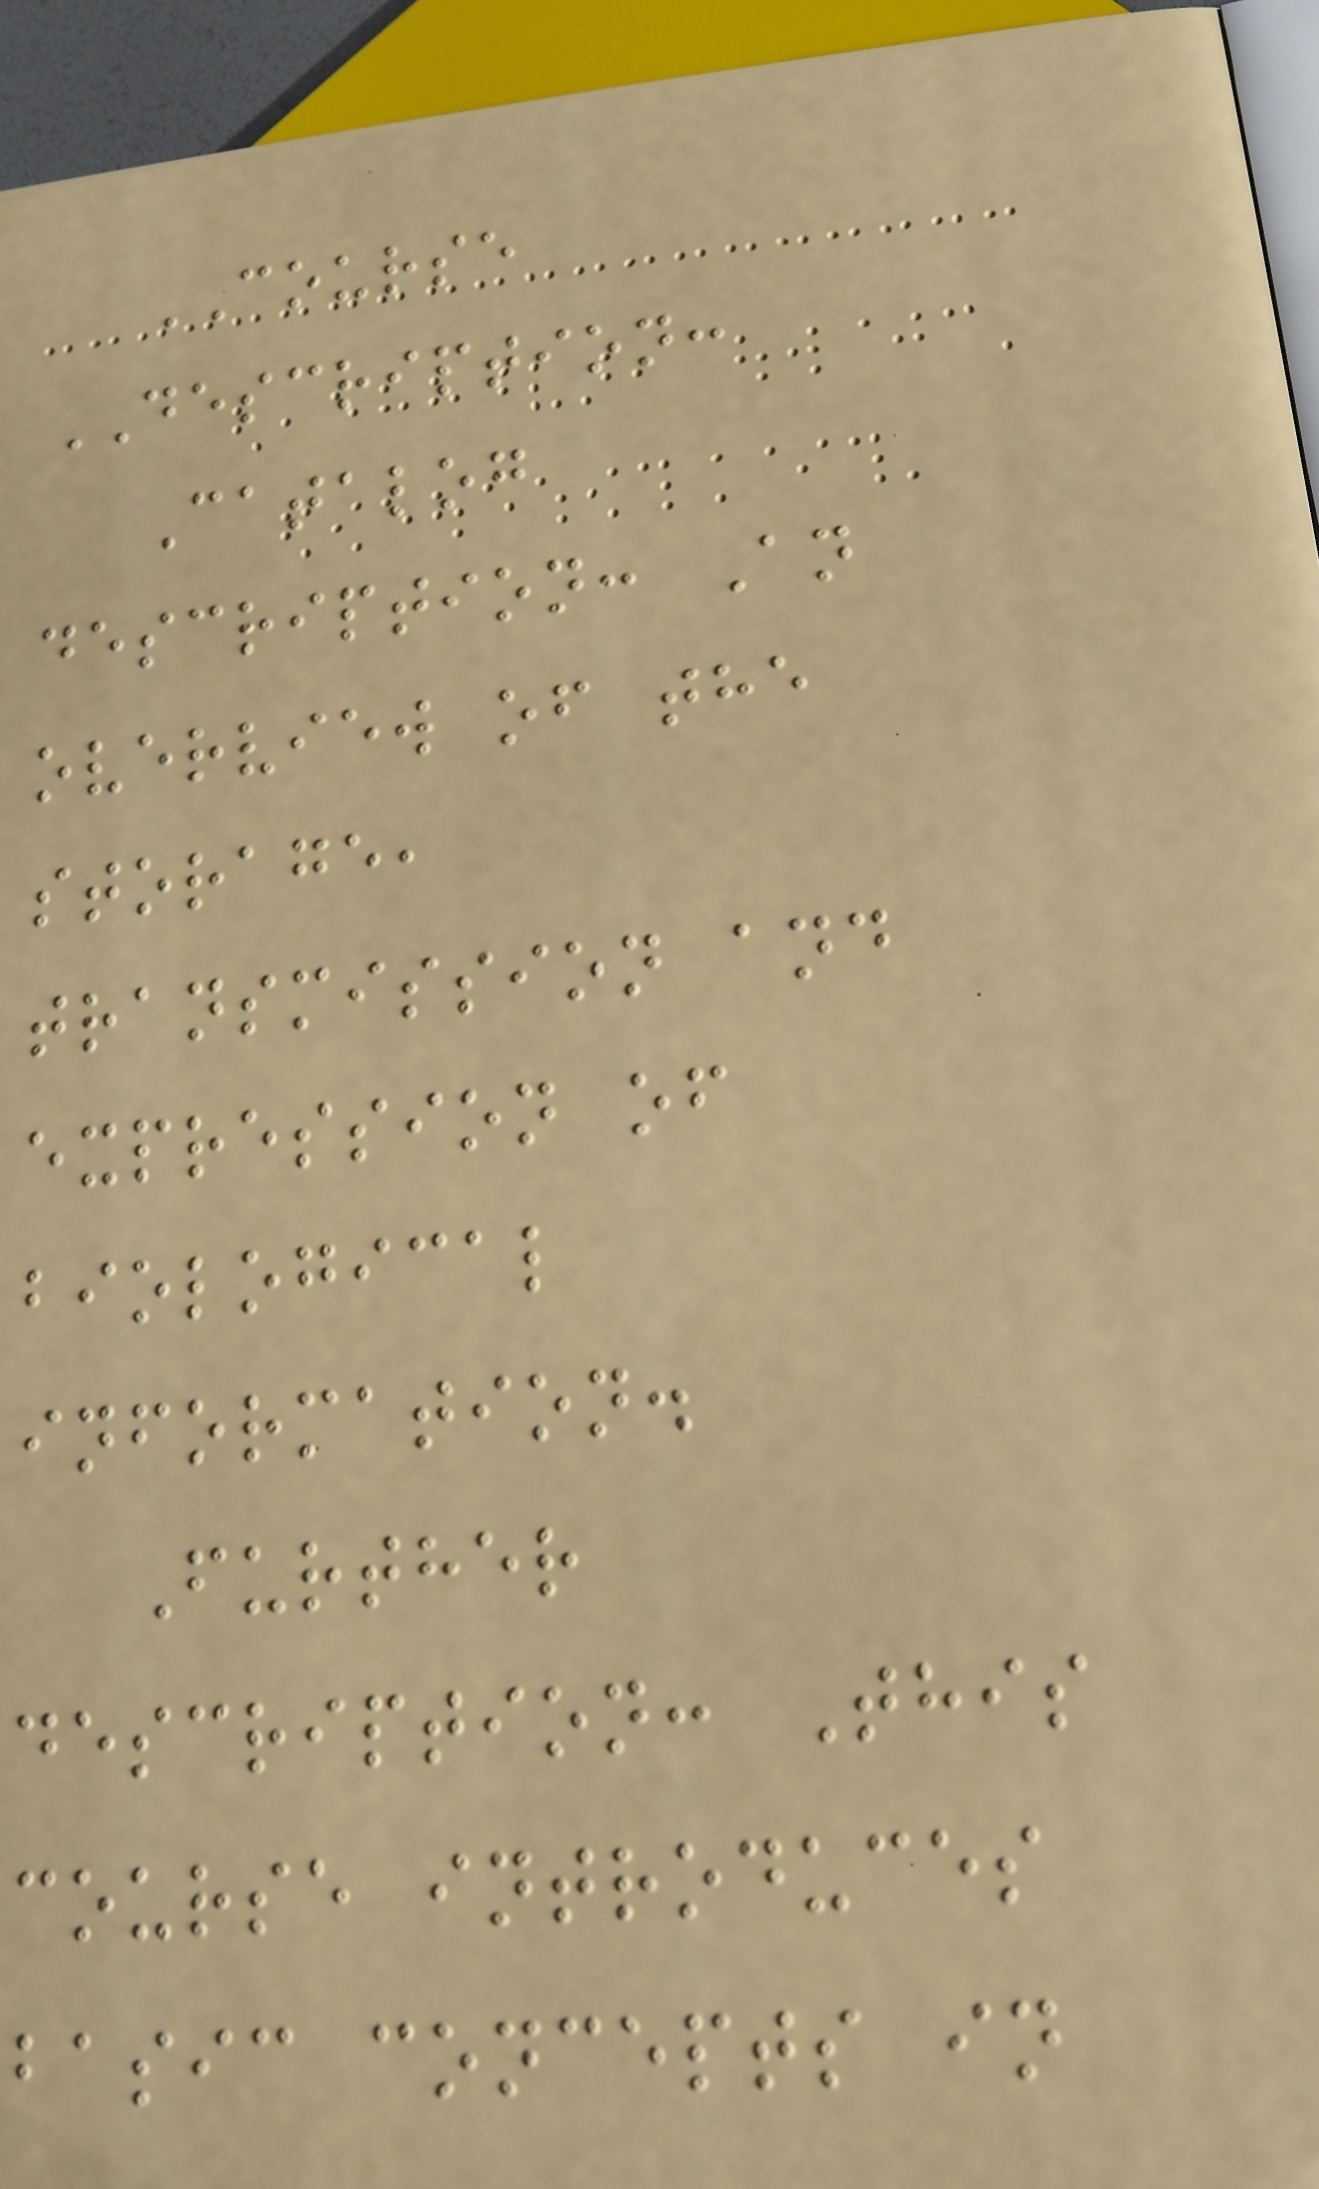COURSE
DESCRIPTION:
Catalog
description: An
overview of the
storage,
transmission and
expression of
biological
information.
Further
description: This
course introduces
basic concepts in
